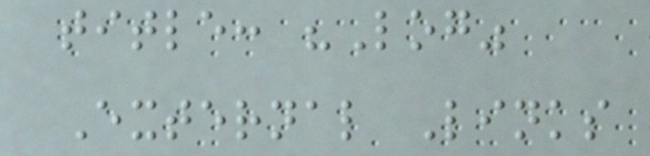title: "Log"
External Links
